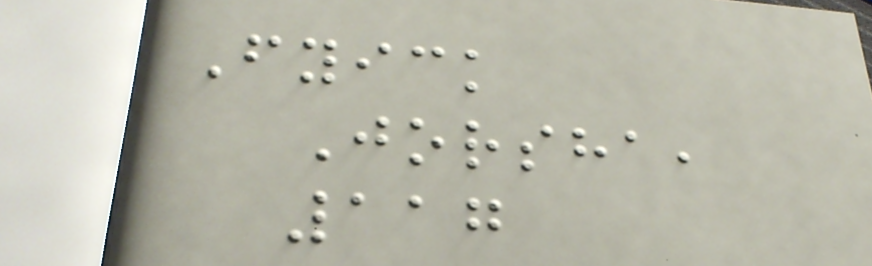Fyick
Jorsha,
117
